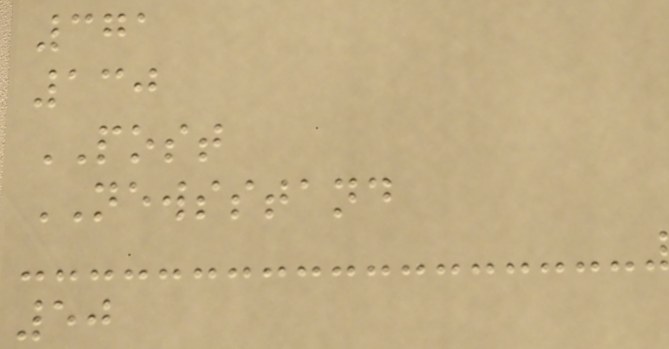371
130
POST
NEWSSTAND
50
